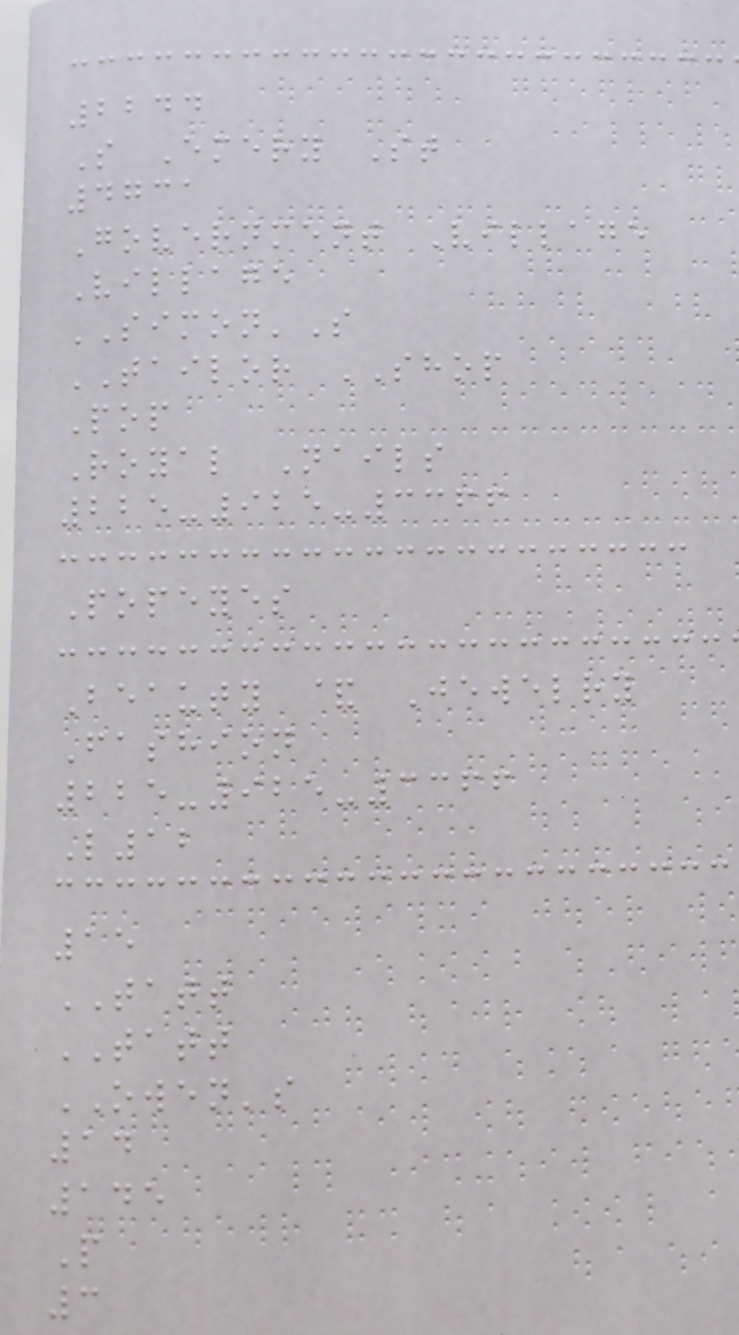2244
S Emery St
4731
Government Village
Village
SIMON'S
TAILOR SHOP
Pop
Royal Nails
225-925-3366
Popeyes
Beauty & Jewelry
Fashion
225-925-3366
L12
15
TATT
TATT
OWEN's
14
145
P
3
